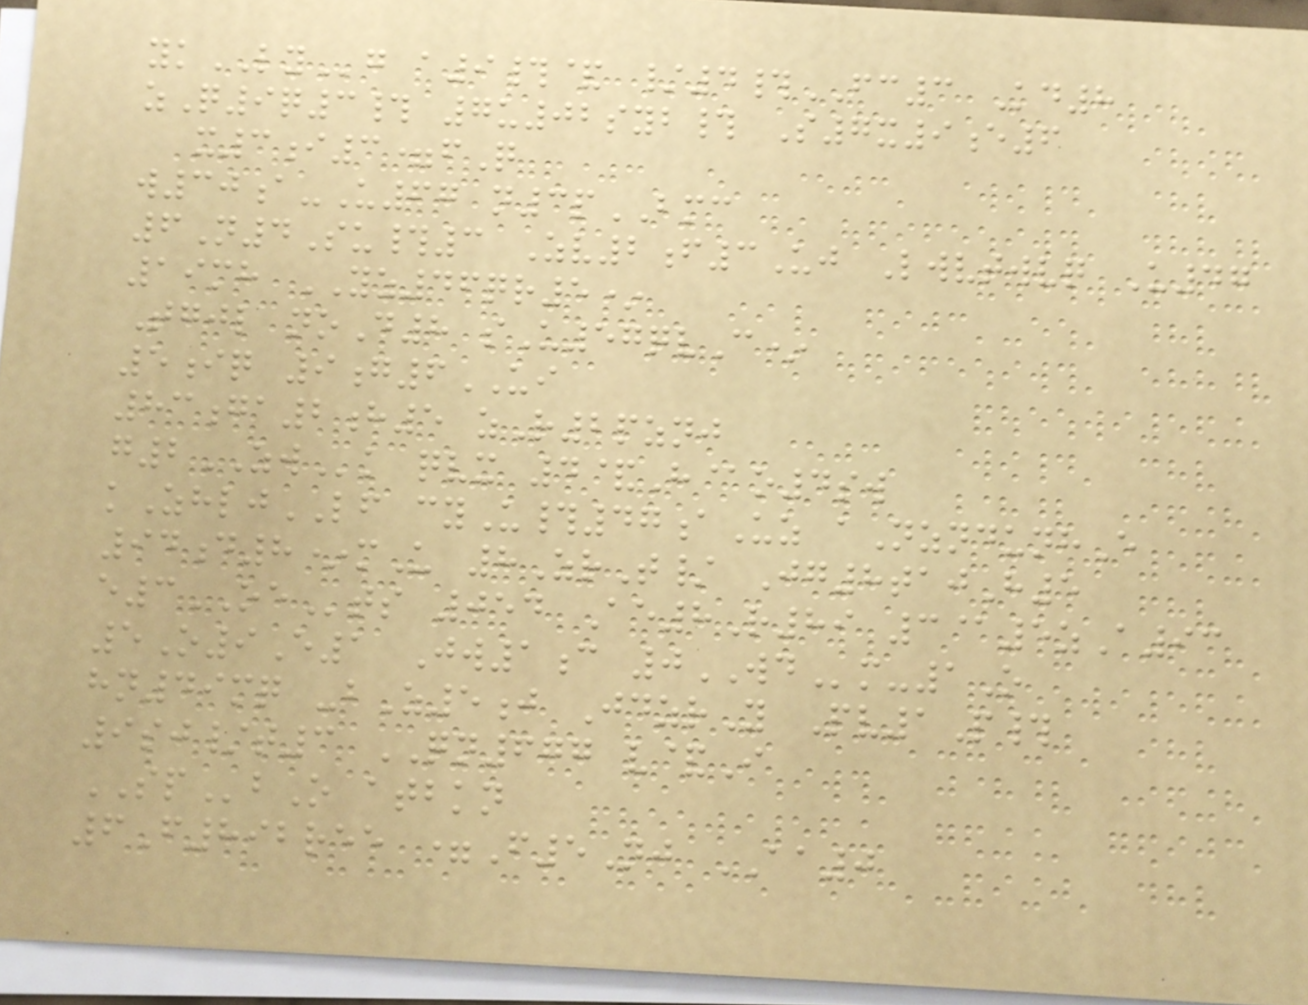ykLYg a9#& /4#FC3 Kd8
zQ9q3# 7u02syb# S7x9e6
x3i3=fQ
w30a-U67 n3pBMC
6N4Su#3 Zv2f3Uj Lwvtwvq U47
19mh YZ46qr5*
Tgjl noD8 sU57qvC*
5iq 9g6UI
83ga2h5 zR2pznj
g2ZWk qvx 4&H@o4sw
kZhljLF cyU#47aUz aNzndunhE
94d8*mU 8ZrT/ Jg8tajH5
e3OEts 054 Ae8R89 3@5zA93
5O9E1 Jw1c 0WDm-1O
hn49mq -bZ5j JdzrY Pv1P#
9sj/t3 QN677 v&I
SPbO atbkn
6F892ree =F5Nj AA0
